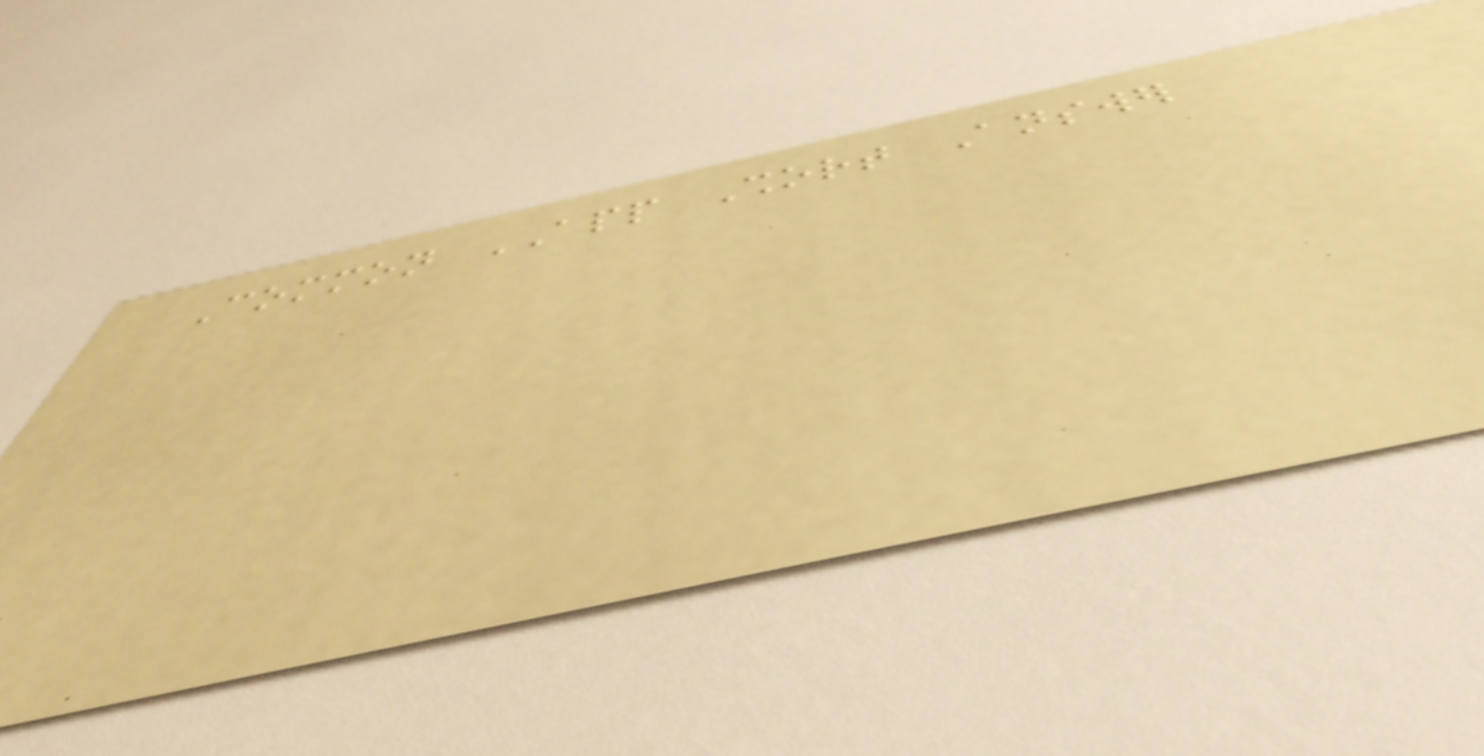Common APP Short Answer
